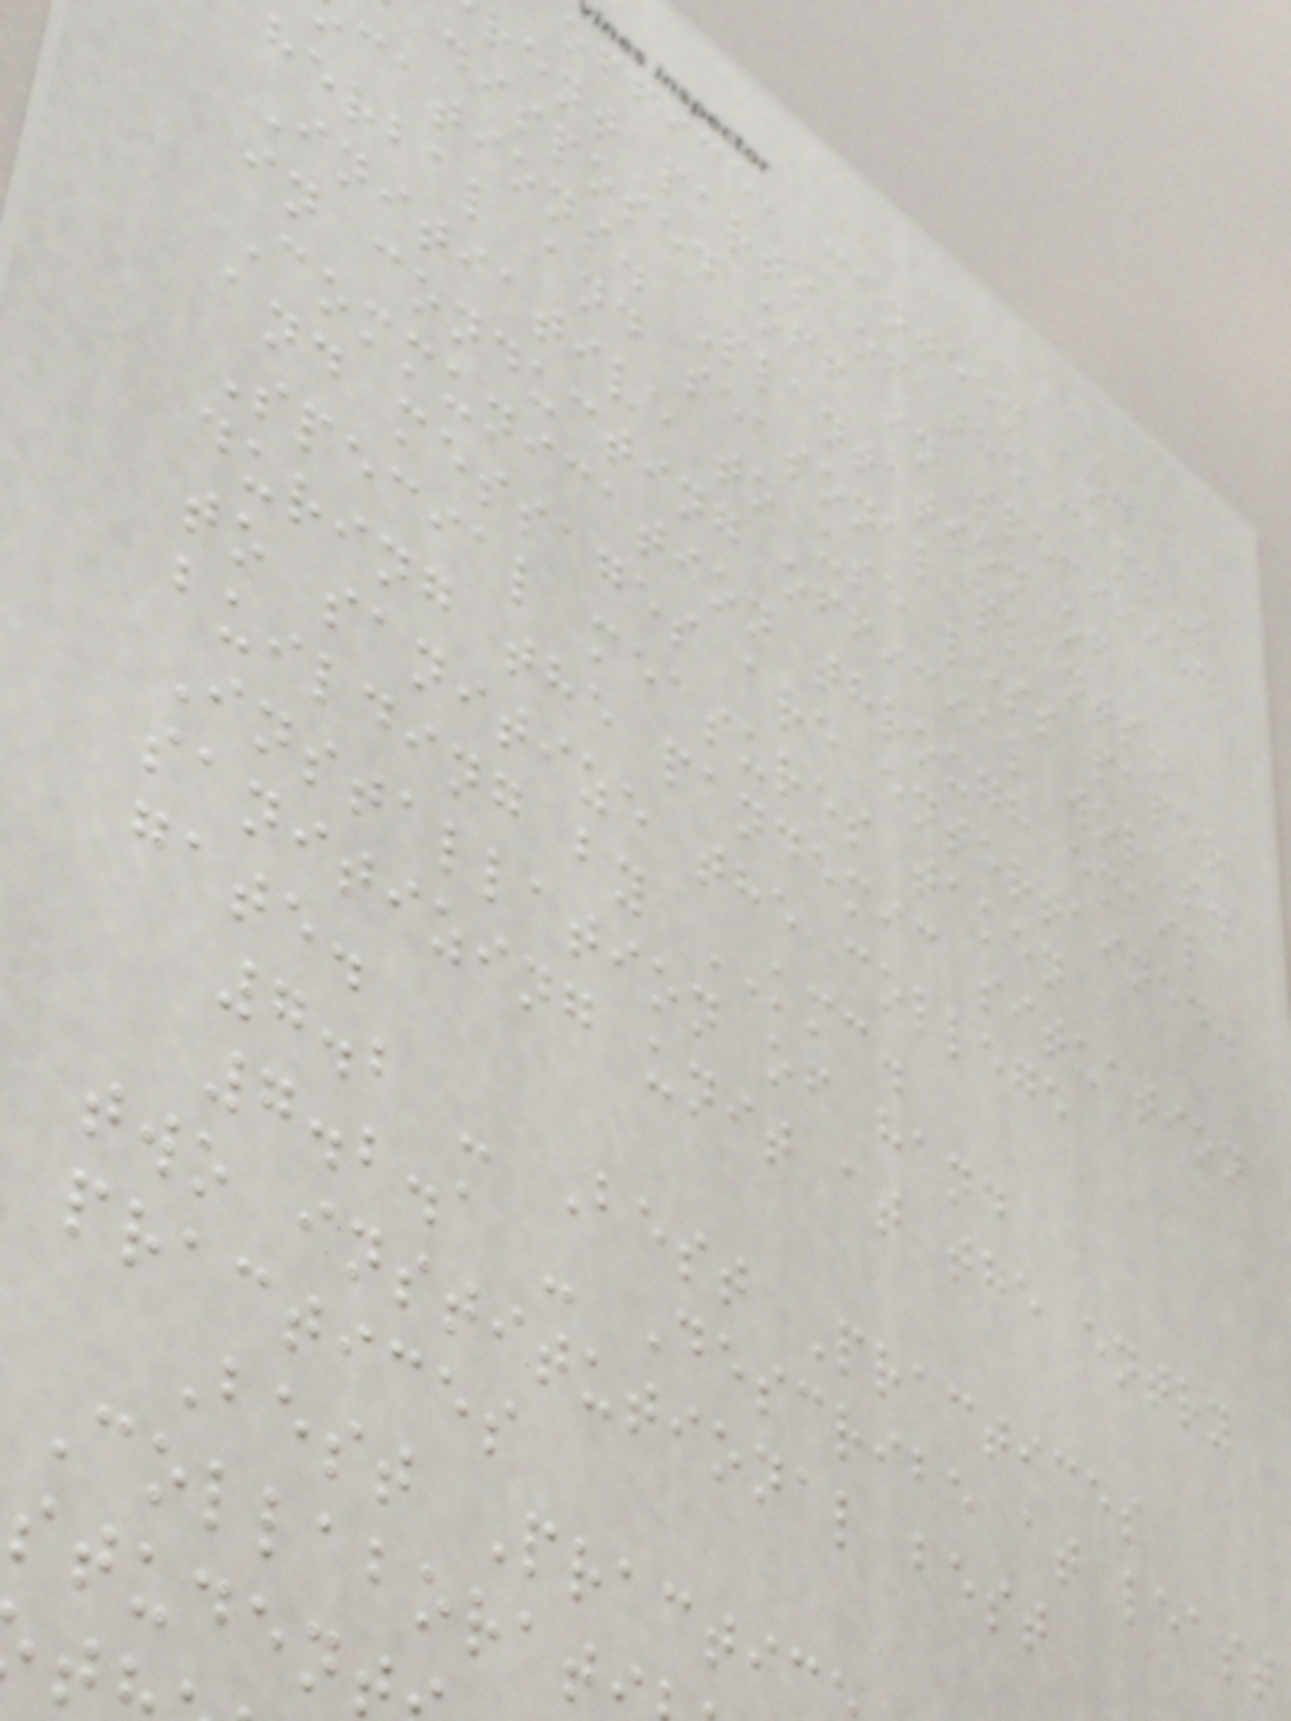office, canteen and
rent parts of the campus
disposed off in specified
cations. Plantation of
herbal and seasonal plants.
Initiative to use less paper
in conducting official works.
Communication through email
and messages are entertained.
Special measures taken
during the pandemic situation
to sanitize the college
building by KMC.
Installation of hand
sanitizing unit at the entry
gate.
7.2 - Best Practices
7.2.1 - Describe at least
two institutional best
practices
Best Practic
Collaborat
